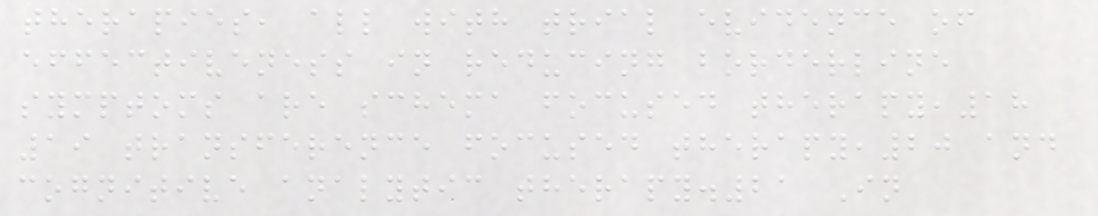therapies, all with trial evidence of
effectiveness in reducing borderline
symptoms are schema focused therapy,18
19 transference focused therapy,20 and
cognitive analytic therapy.21 In
